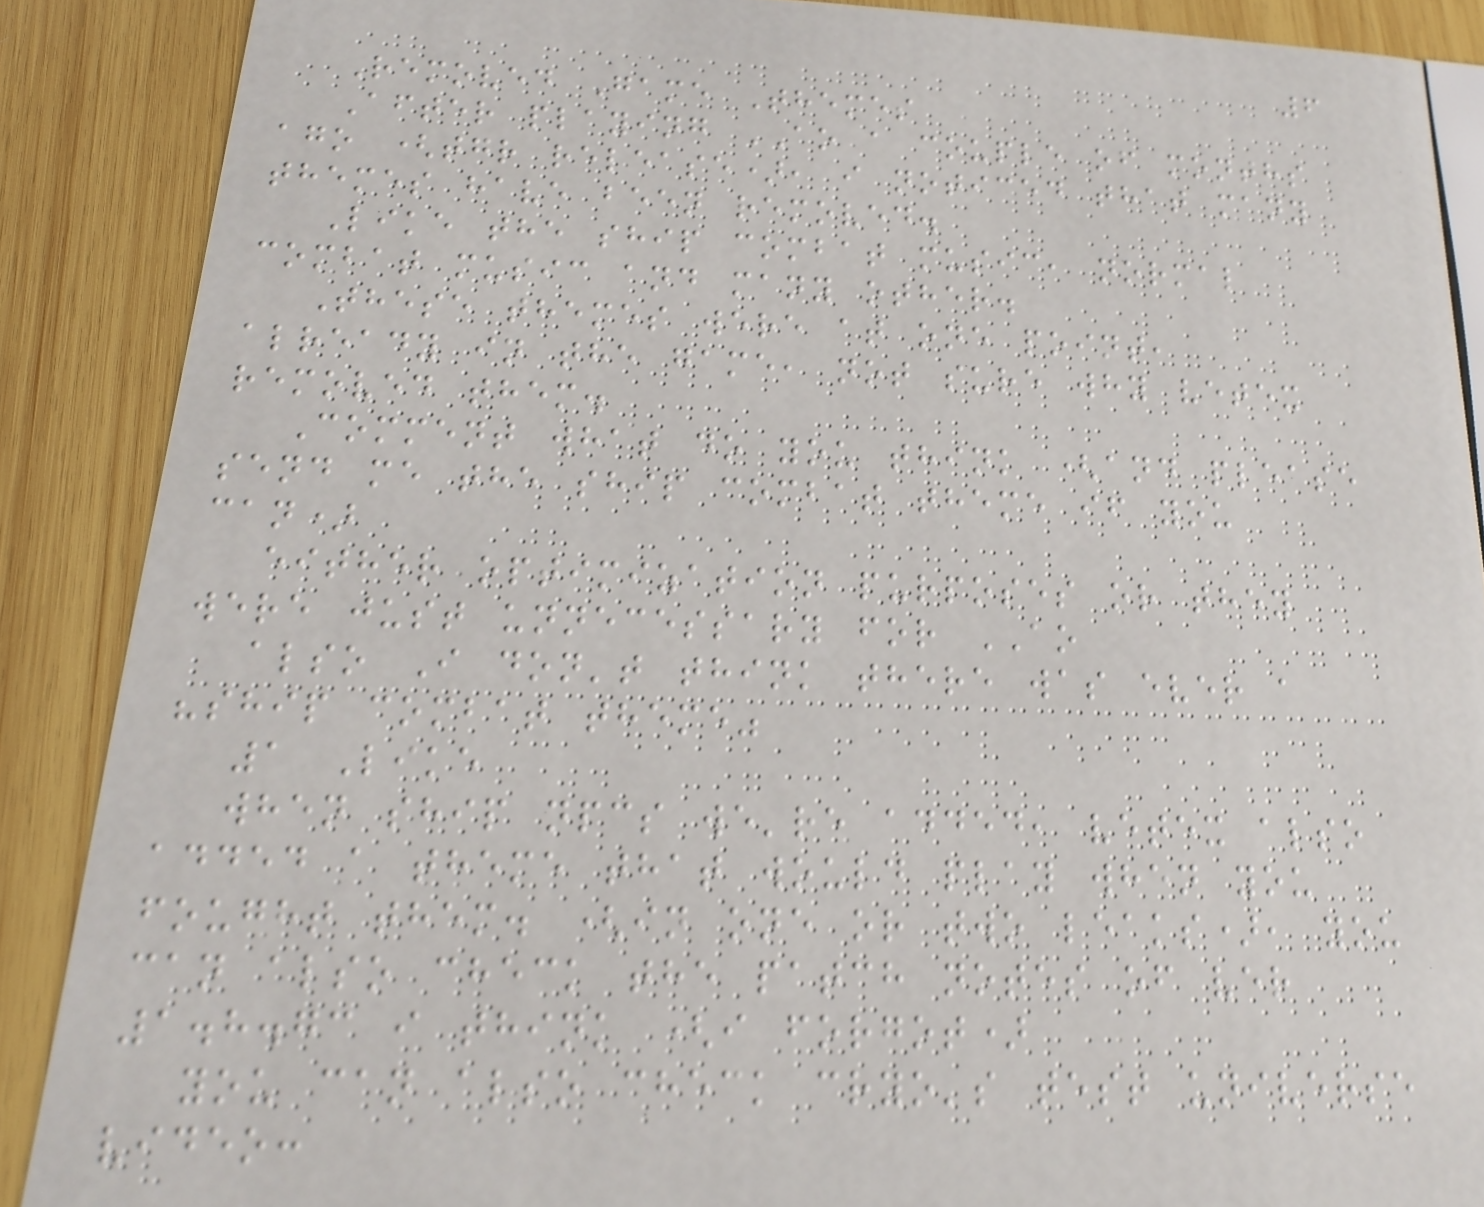6
Removed Game Themes
After playing AO a couple of months
ago (tgr release), i noticed that many
themes have been removed.
Like the ship combat music, normal
combat music and many other.
These themes were at one point,
already in the game, not sure why vetex
removed them.
Comment what do you think (and please
send me the ship combat theme if you
can)
either optimization purposes or they
were just unnecessary for AO
also I don't think there was ever a
"ship combat theme"
1 Like
when ship npcs we're added, vetex also
added a theme that would play when you
fought them. (in one or two leaks), you
can also check the patch notes of ver
1.8.73 i think (i forgot)
you can also check cryo's test universe
video:
